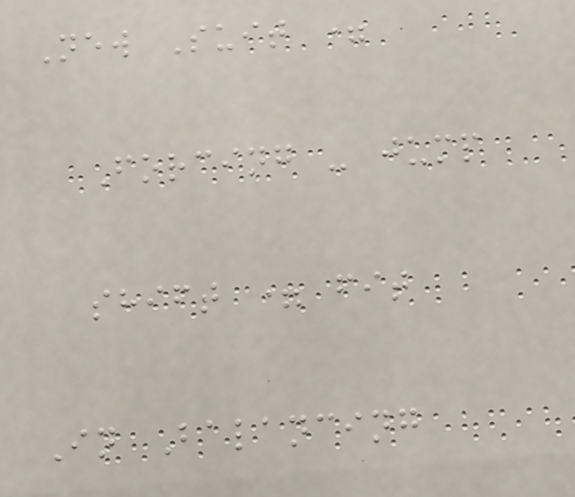New Suit =
Forcing - jump
shift = fit
In Balancing
